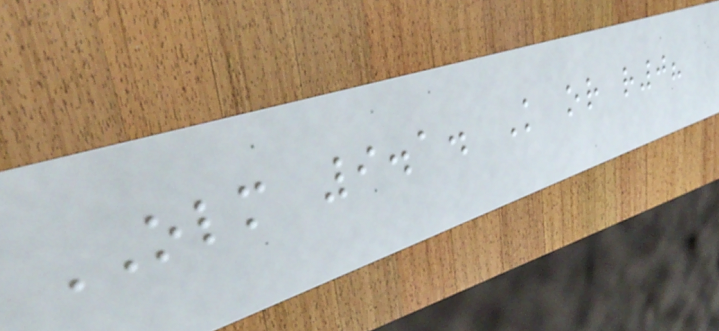OLM 9.1. K or r0?
